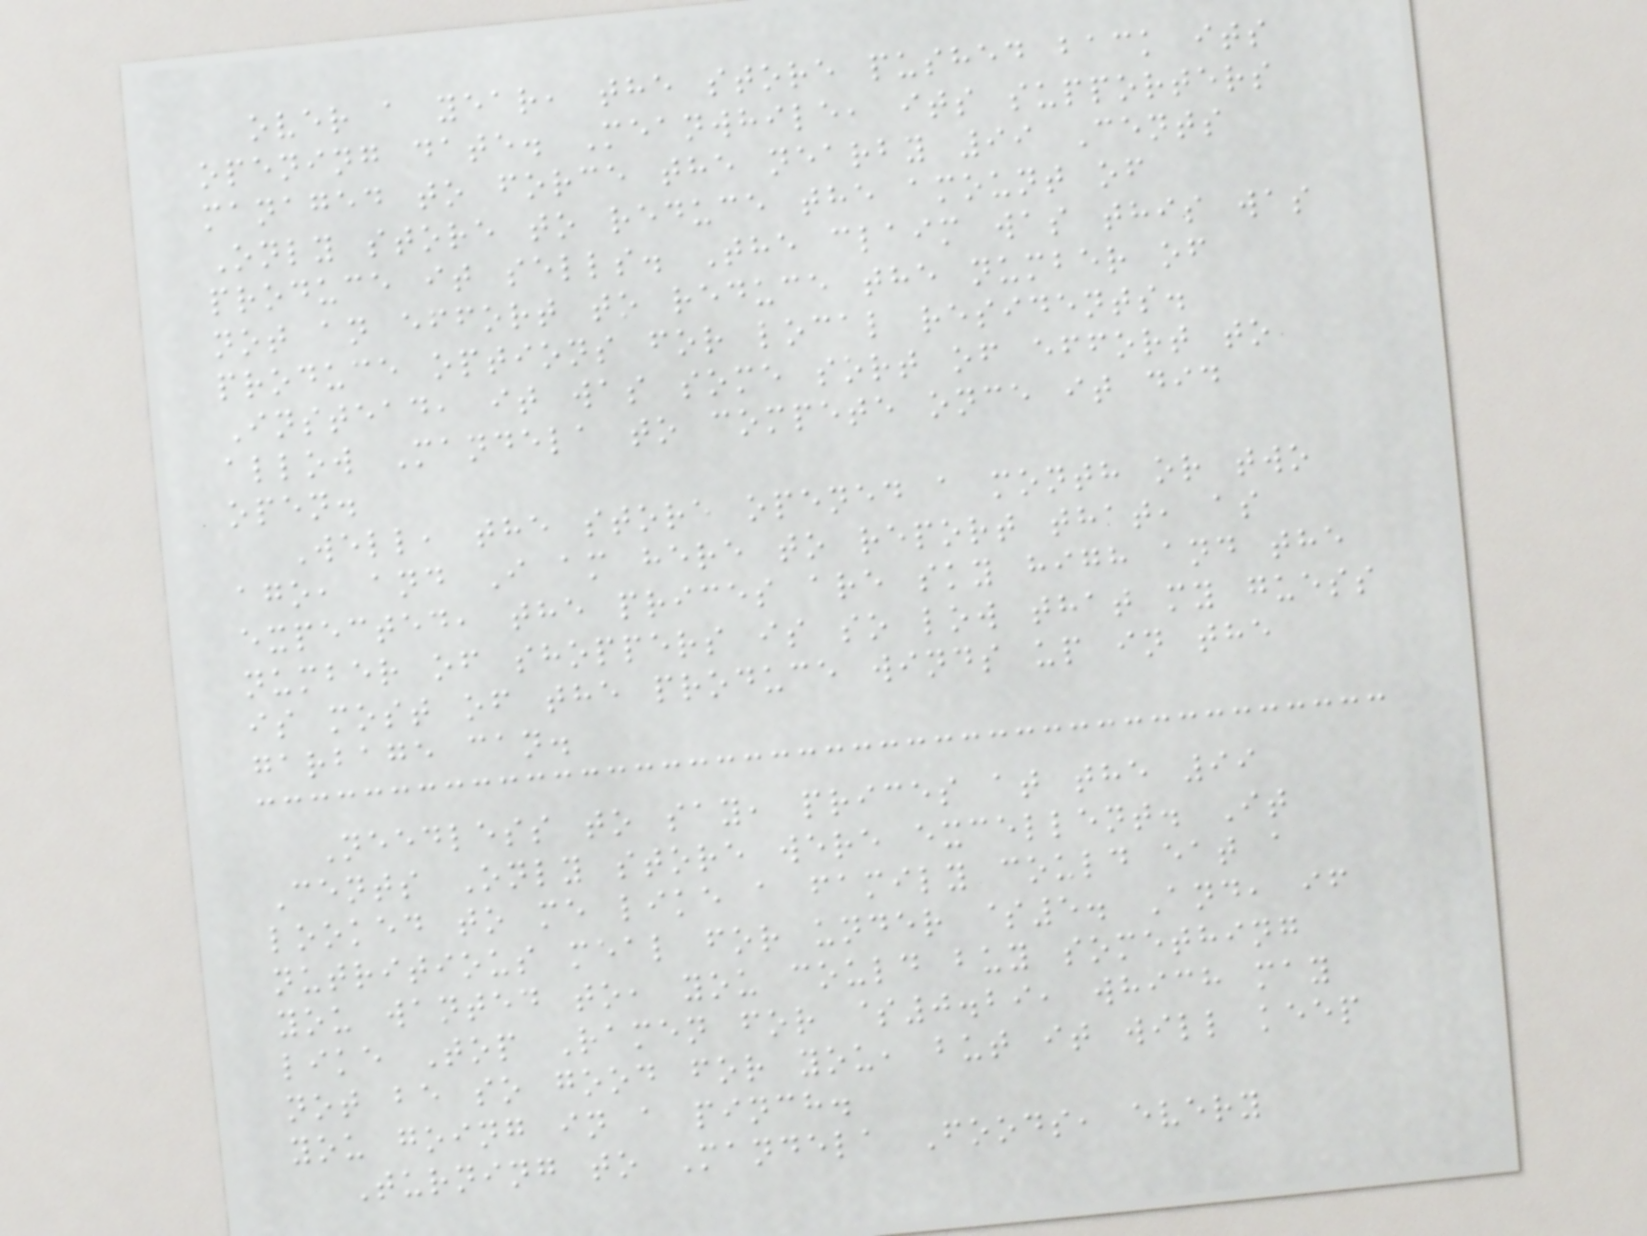over a year, the store pushed back its
opening date. Meanwhile, its supporters
managed to force the nearby 99 Cents
Only store to reduce the amount of
produce it sells. The claim was this was
not an effort to reduce the number of
produce options for local residents.
Instead, it was some sort of effort to
allow Mandela to compete once it did
open.
Well, the store opened a month or two
ago, and I am here to report that, as
expected, the prices are sky high and the
number of shoppers is so low that my guess
is most of the produce winds up in the
garbage can.
Needless to say, prices at the 99
Cents Only store were excellent. It
looked to me like a family could eat a
nutritious meal for under $5. And, if
you wanted to, you could buy something
like Top Ramen for $0.29, which may
not be so good for you, but it will keep
you going in a pinch.
Turning to Mandela Foods, every
